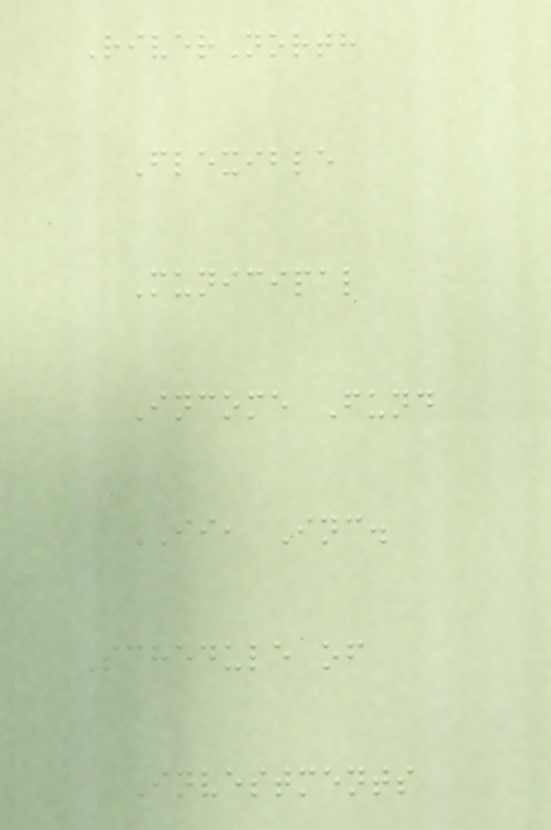RiverNorth
Flexible
Municipal
Income Fund
II, Inc.
Schedule of
Investments
